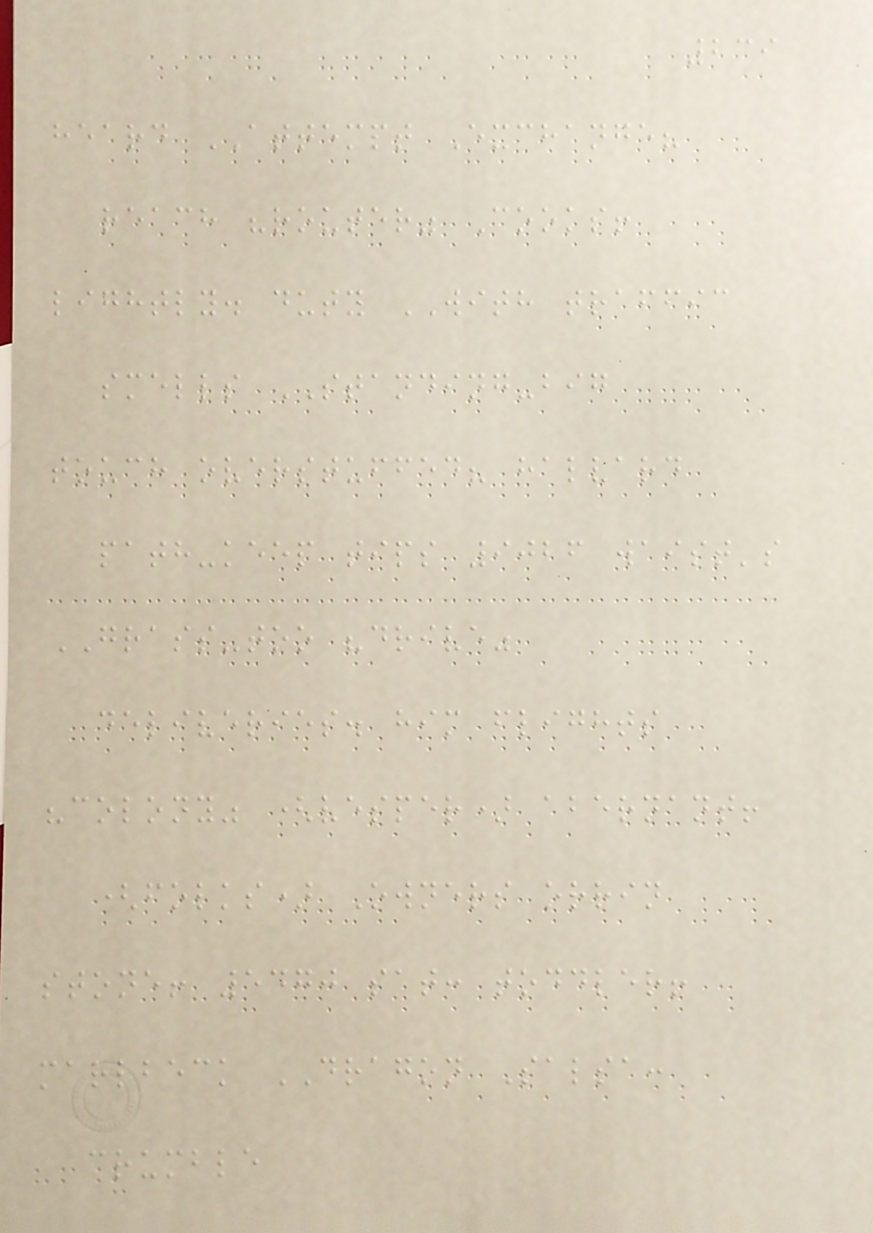239
heard ATTEMPT Exchange?
reach "router" Cooks!
lightly. duty WITH traffic
smells STANDING-big
touch overstuffed? halvard
path-keep tips 9026 waist's
GRASS-too "drive"
deliveries. him flights
"colony" (vesper) abernant!
(folks) Owners orrin
stone! 5470 sat: toddler!
marlbeck DRAGON Salsa:
crumble
